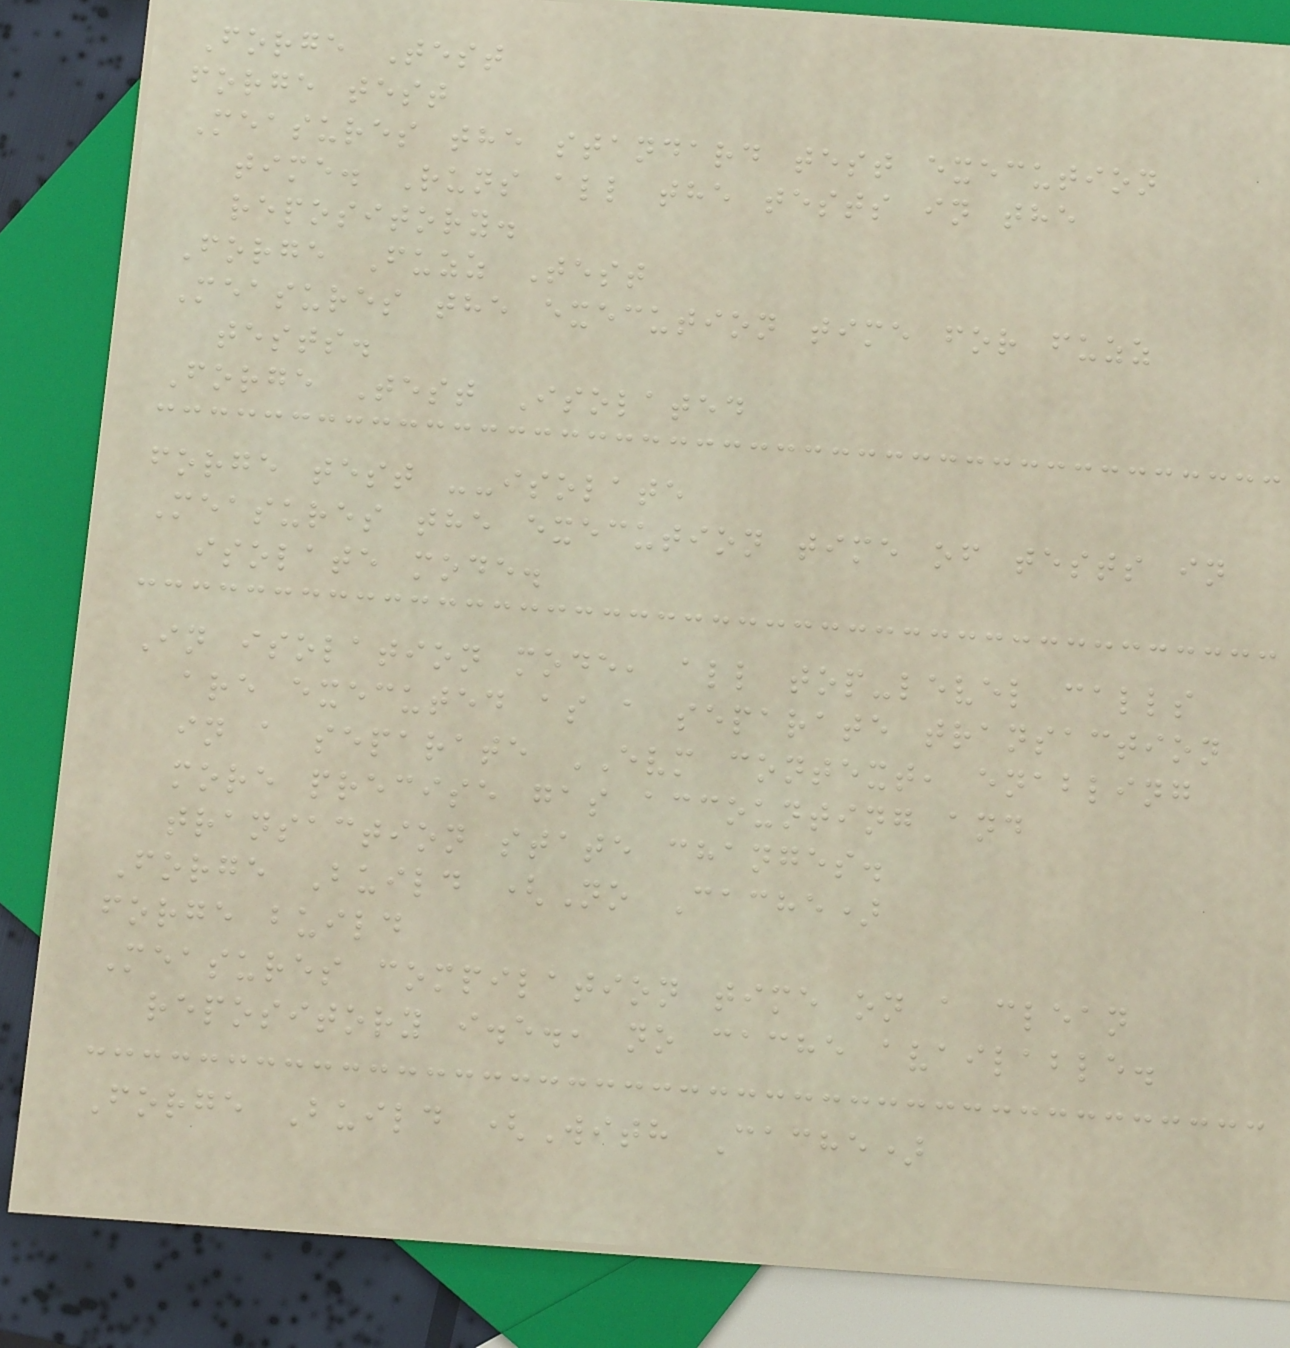Forge Test
forge test
Measures the standard test execution
time. Runs all the tests in the
repository.
Forge Fuzz Test
Measures the execution time for fuzz
tests.
Forge Test Isolated
forge test --isolate
Measures the execution time of tests in
isolate mode.
In isolation mode, all top-level calls
are executed as a separate transaction
in a separate EVM context, enabling
more precise gas accounting and
transaction state changes.
Forge Build (No Cache)
forge build
Measures compilation time on a clean
repository i.e., no cache available.
Forge Build (With Cache)
